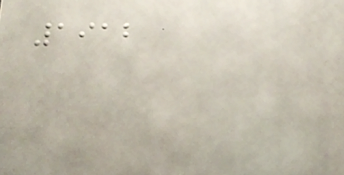1912
